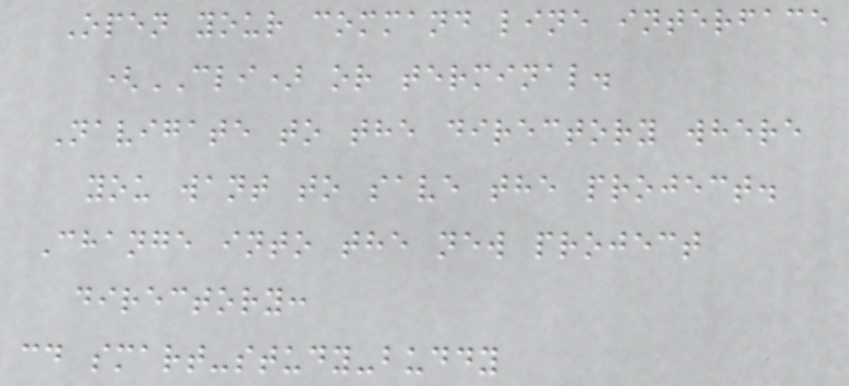Open your command line interface
(CLI) or terminal.
Navigate to the directory where
you want to save the project.
Change into the new project
directory:
cd smart-study-buddy
